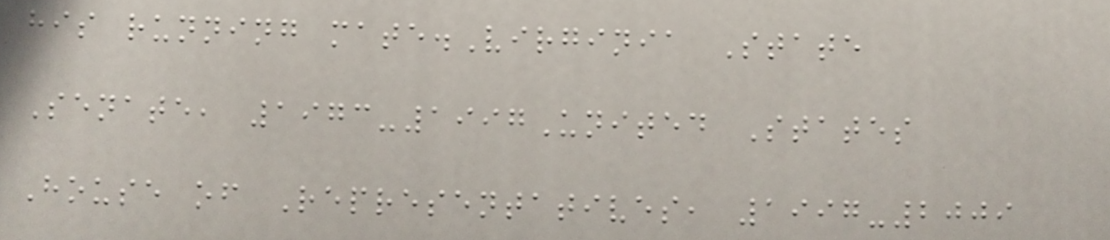his running mate.Virginia State
Senate, 1973-1997United States
House of Representatives, 1997-2009
